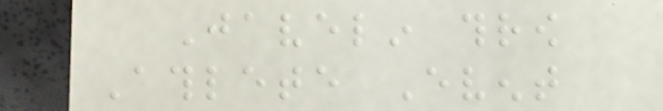Javelin throw
Athlete Event
